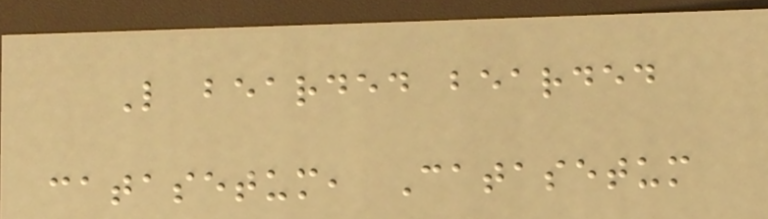L bearded bearded
catasetum, Catasetum
